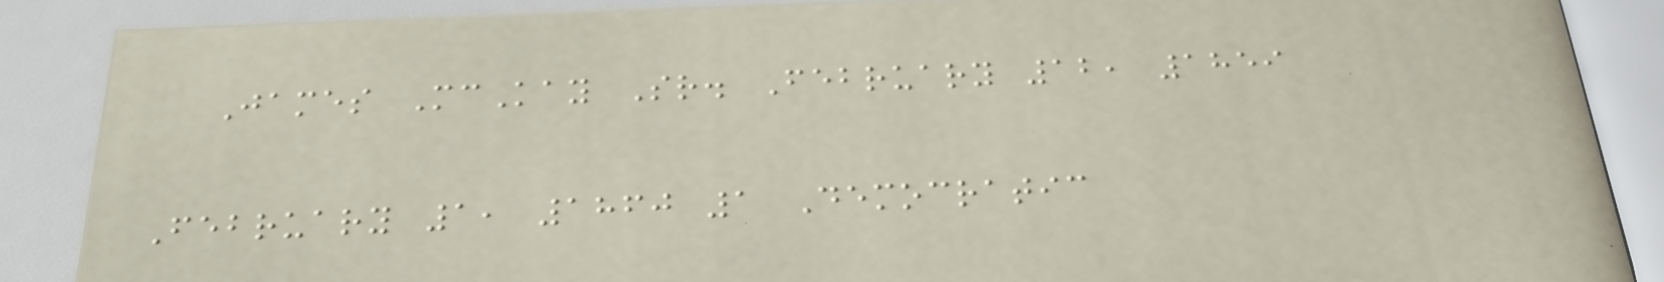James McKay Sr. February 12, 1859
February 1, 1860 1 Democratic
